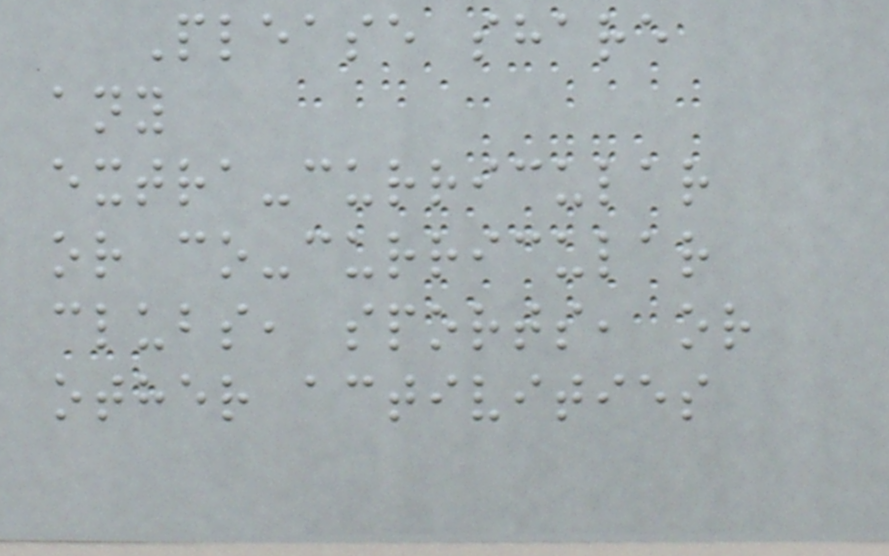Please share
any
extra-curricular
or co-curricular
clubs, sports, or
other activities
